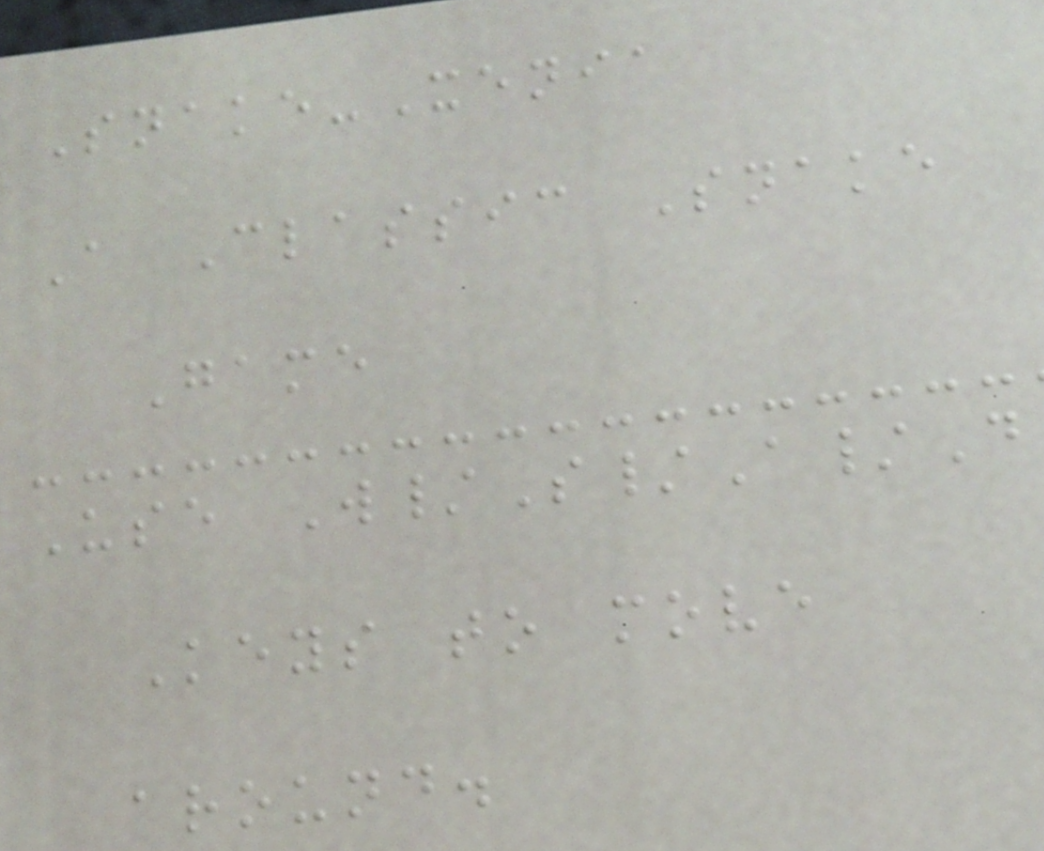Snake-Xenia
A Classic Snake
Game
Use W/S/A/D
Keys to move
around.
